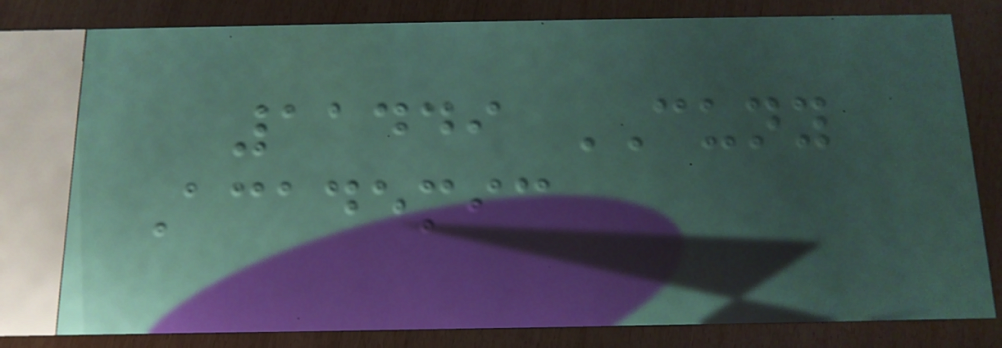11449 CUNY
Academic
